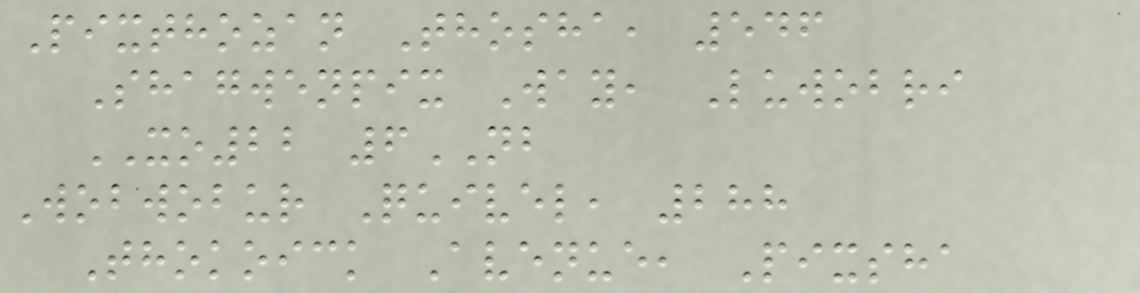Pixthozan Thosha, 546
Shagwenpix Way, Luwobri
XO22 6NB
Wobwobur Quivel, 288
Thokoick Avenue, Pixsha
